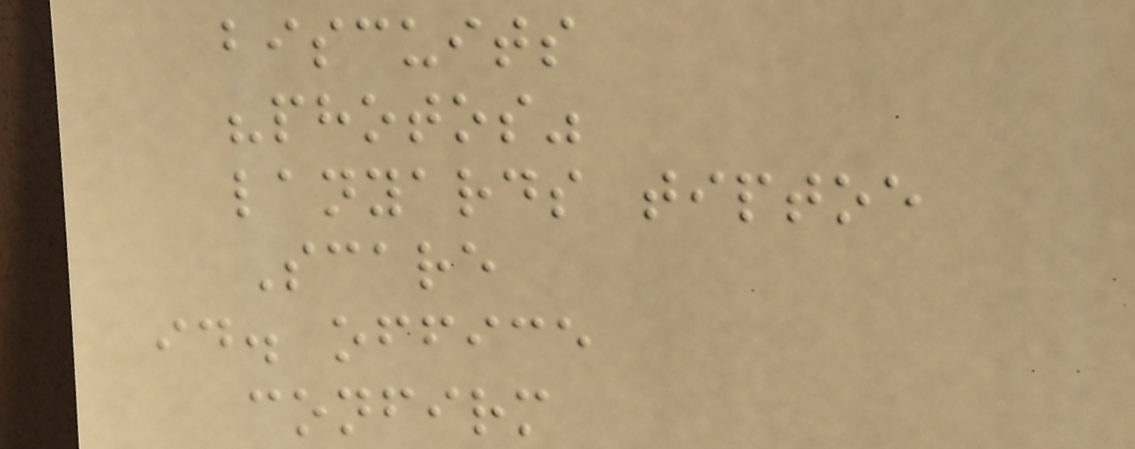biscuits
"photos"
lanyards tiptoe
Scare
id. office
confirm
